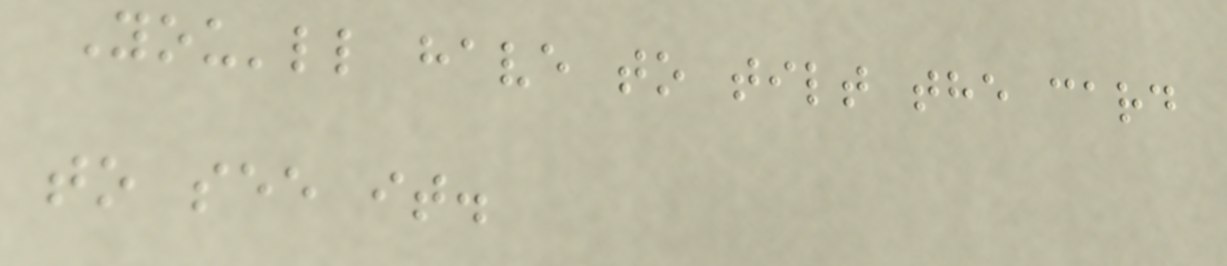You'll have to tilt the card
to see it.
